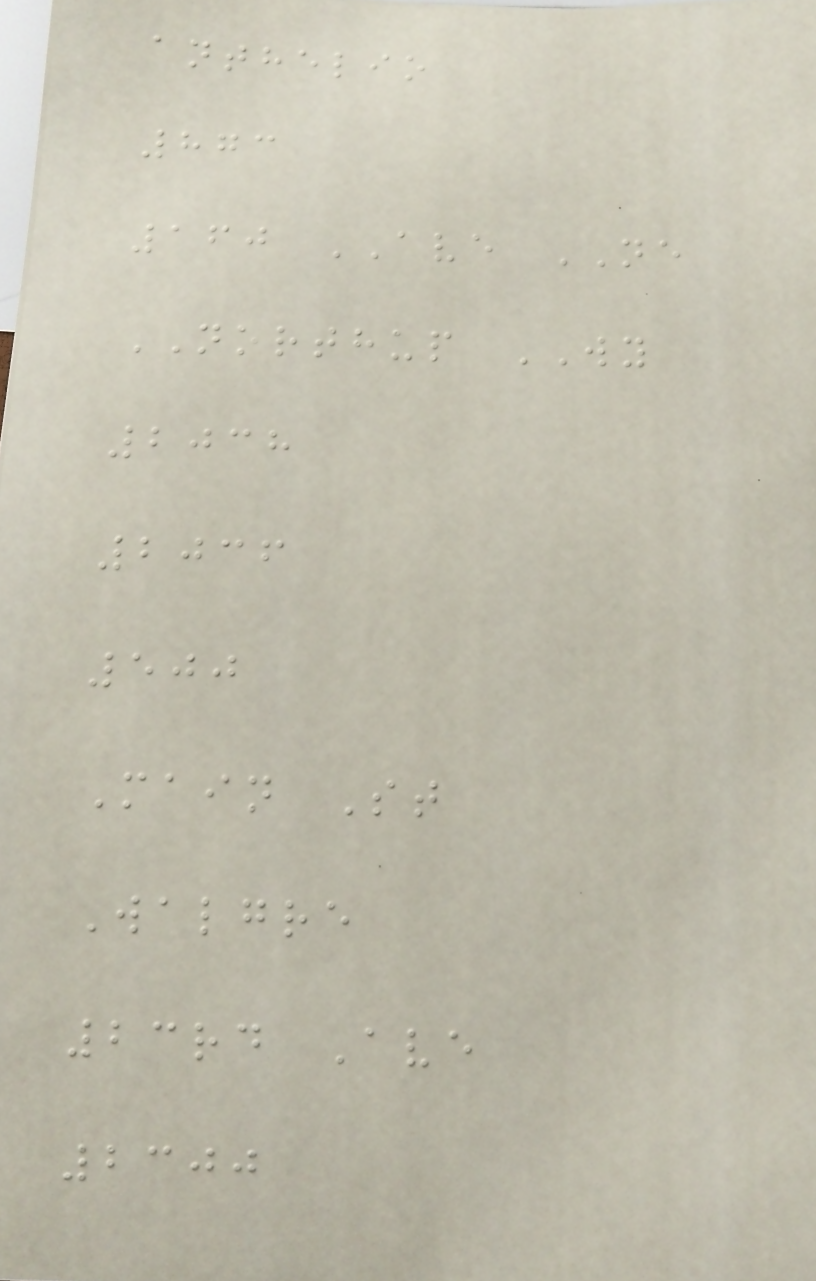anthelio
873
160 AVE NE
NORTHUP WY
2038
2036
500
Main St
Walgre
23rd Ave
2300
